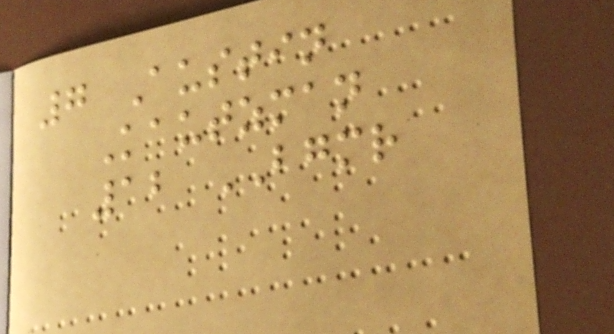7 Austin
Kautzman
12 BGMR
